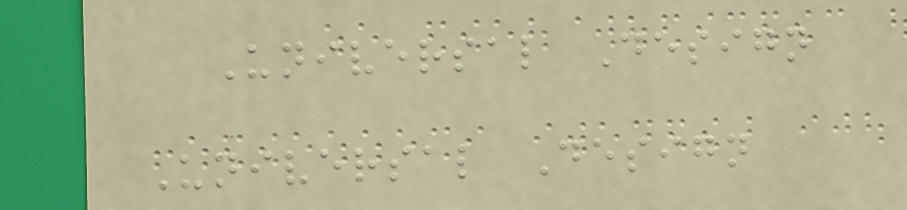Universal Design
Universal Design
